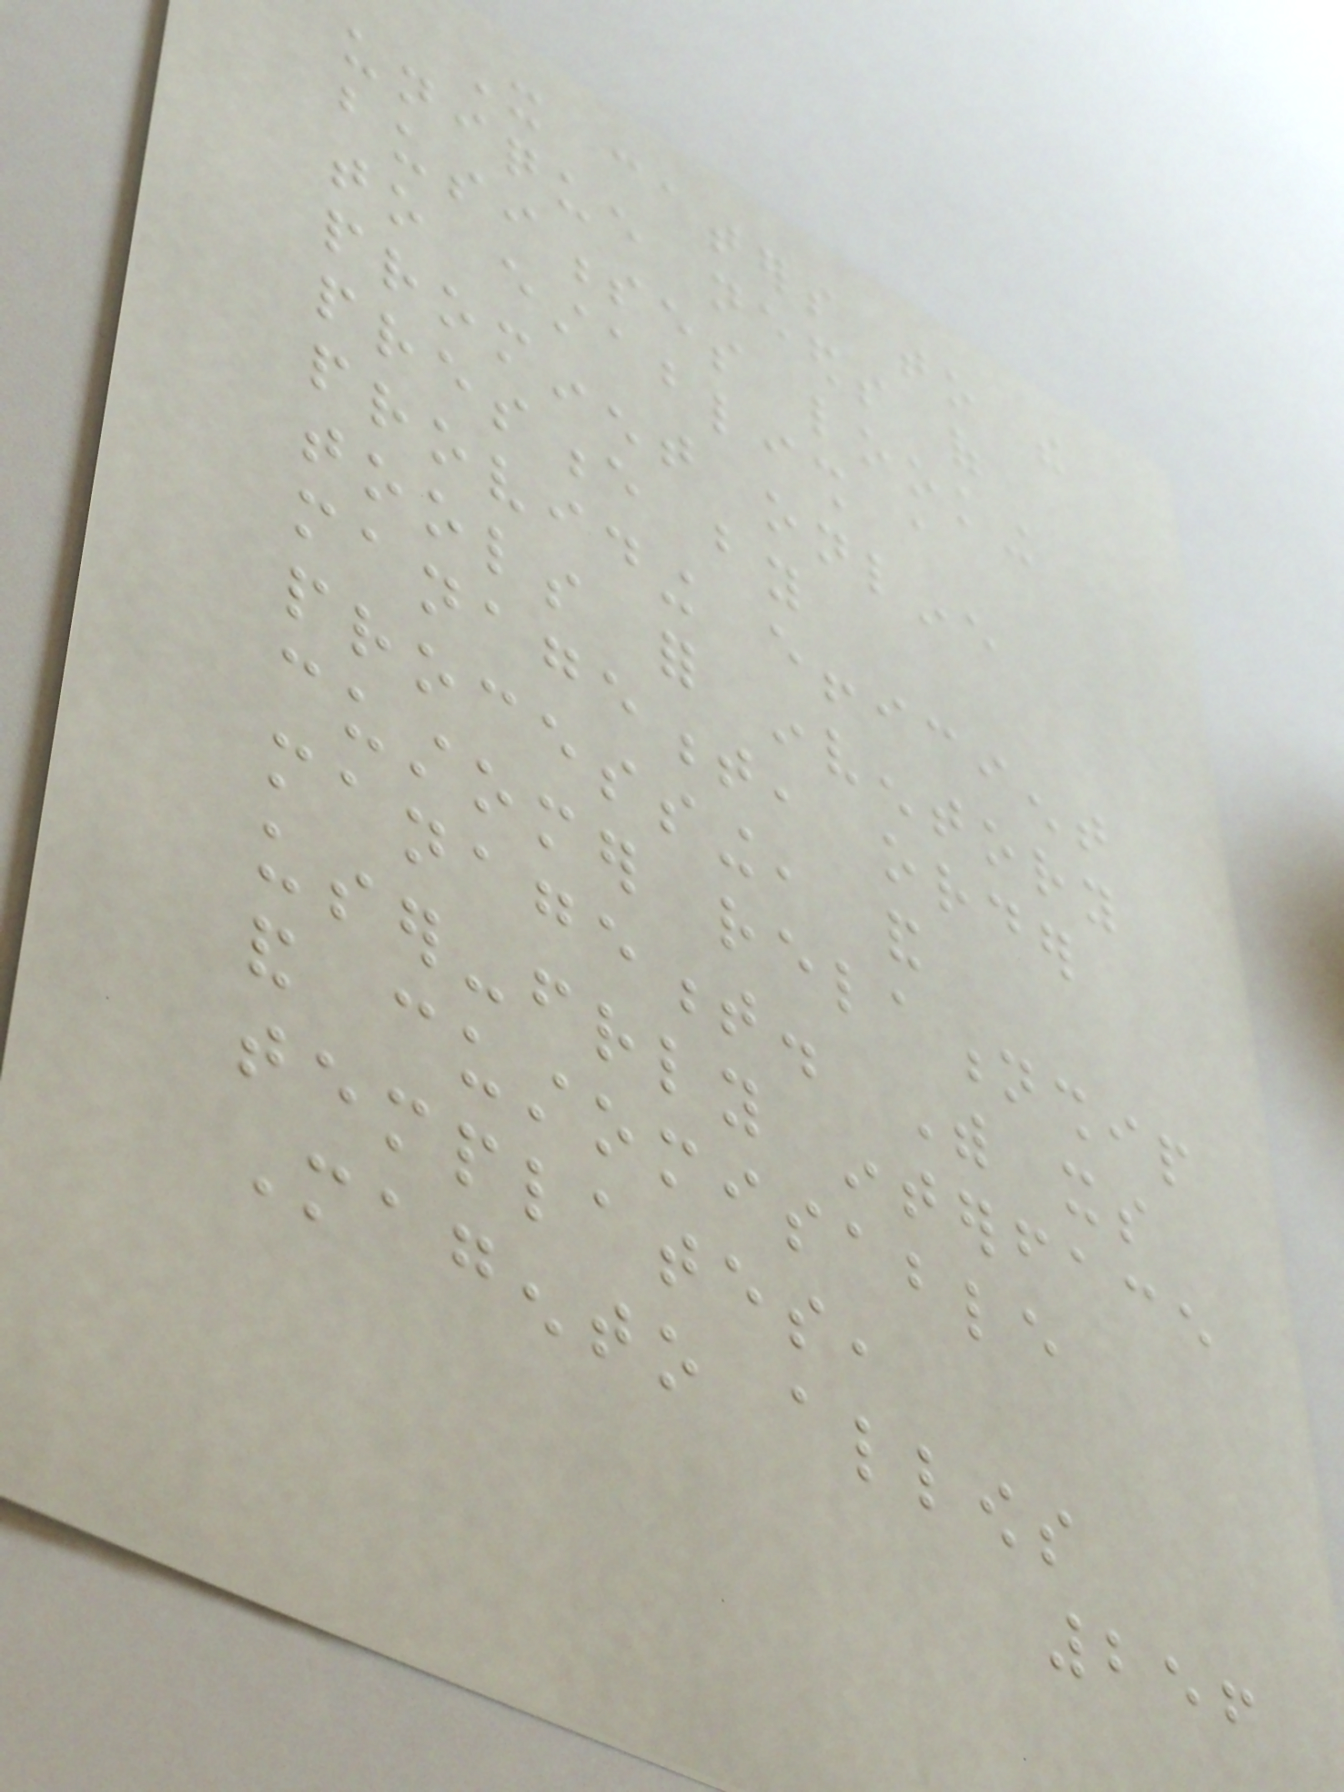It caters to the
unique needs of
businesses looking
to establish a
prominent online
presence by
providing efficient
tools for inventory
management, order
processing, and
customer relationship
management. With its
user-friendly interface
and customisable
templates,
Magento allows
256
